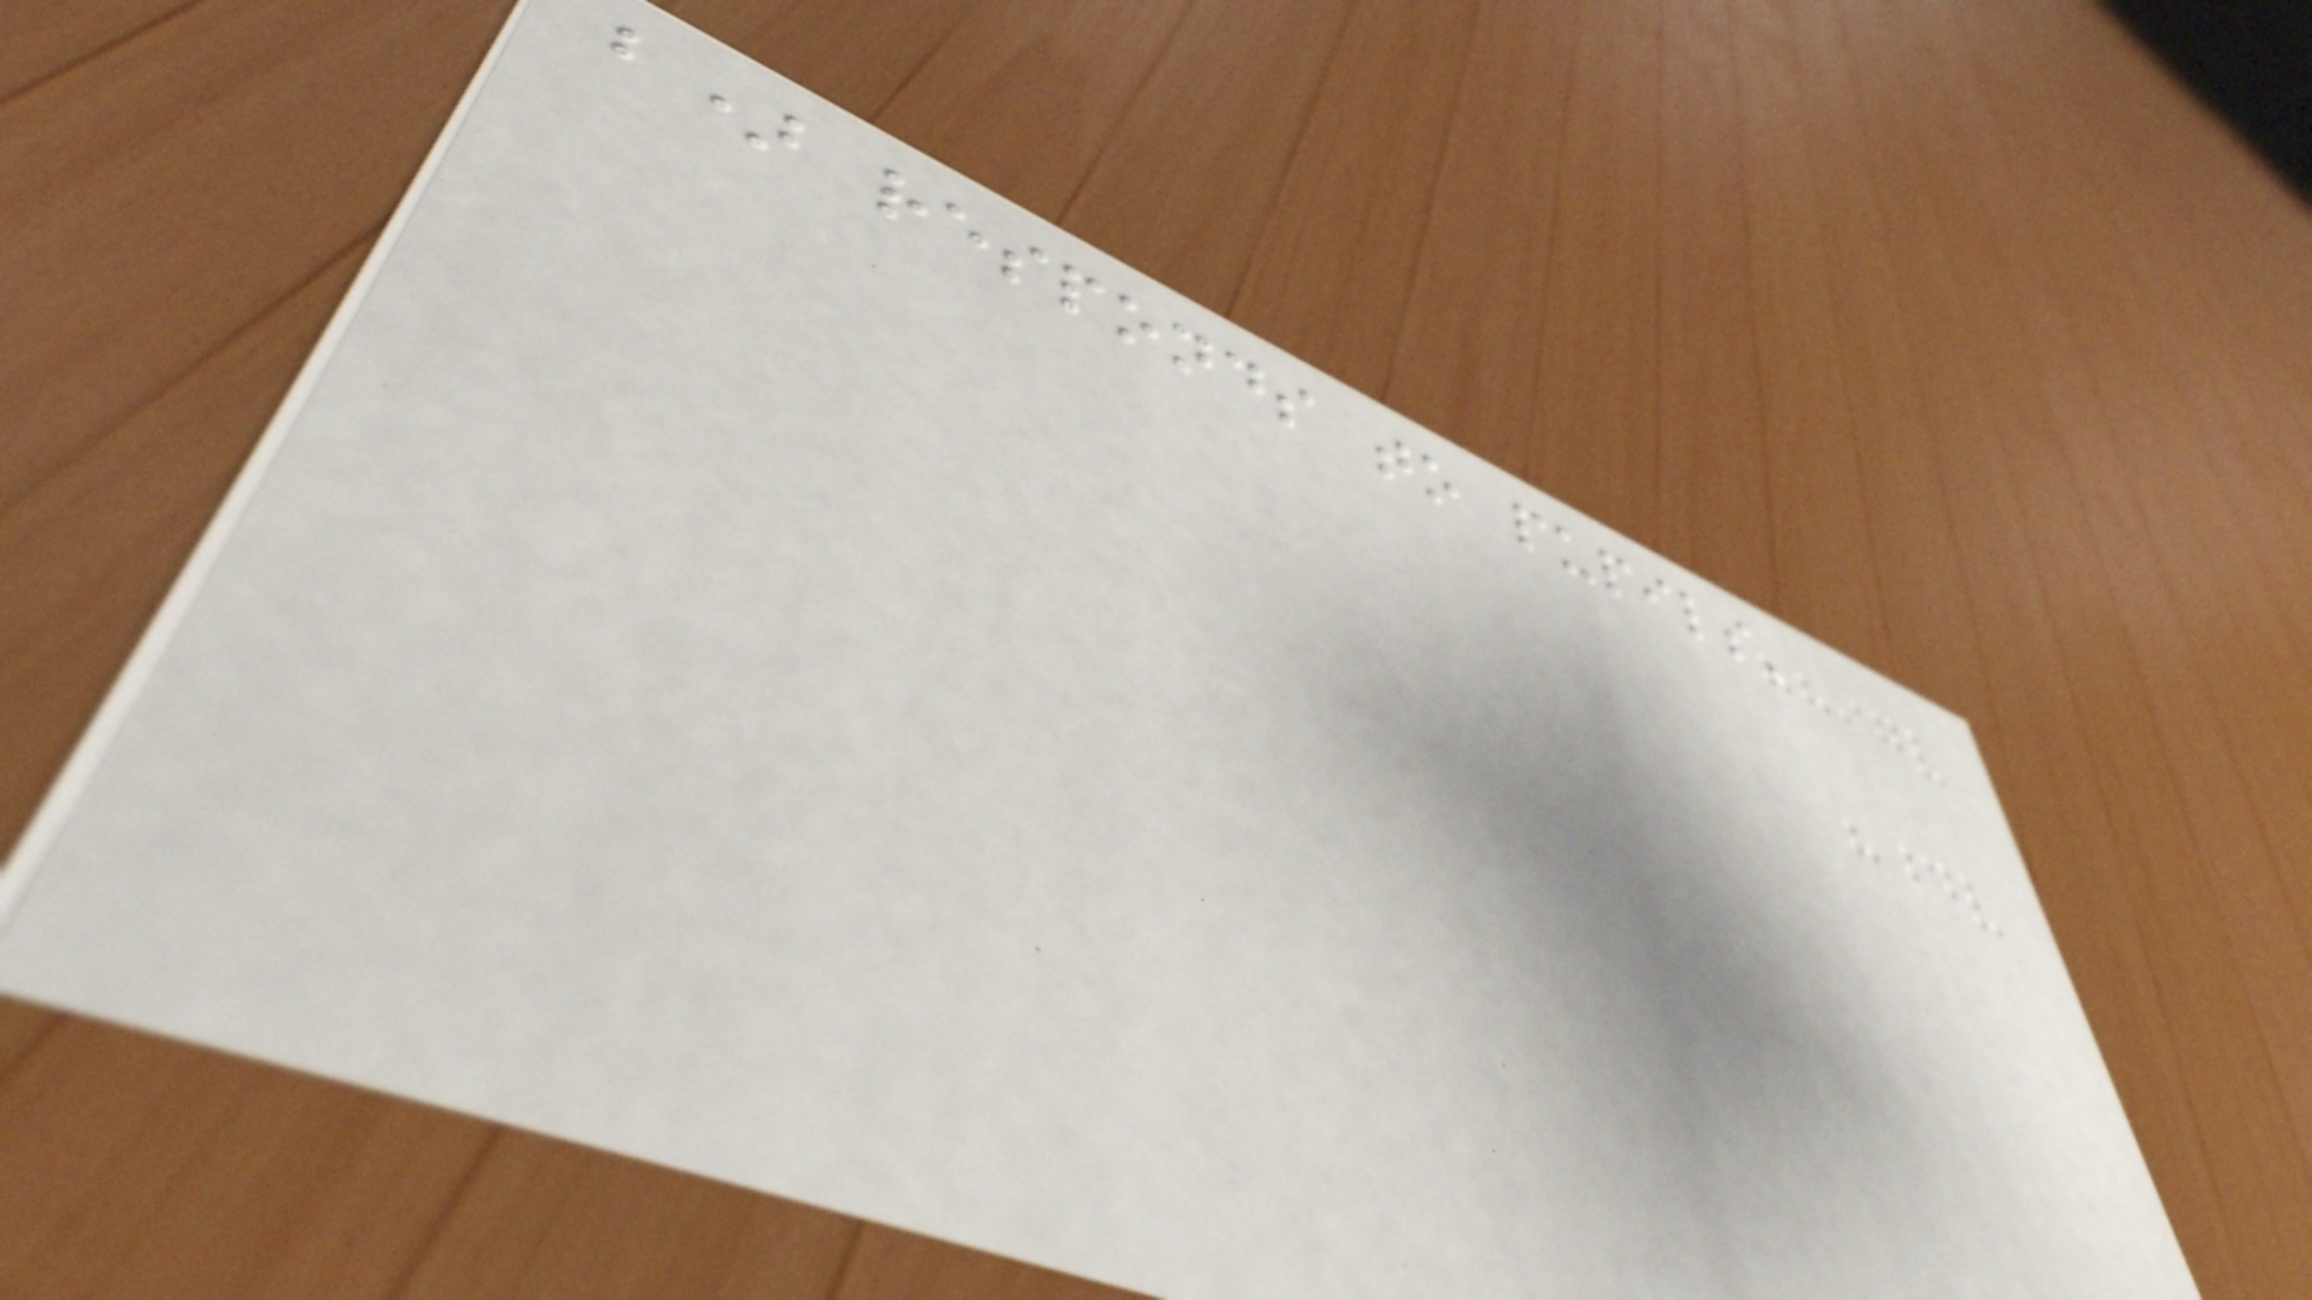b) responds to pupils'
